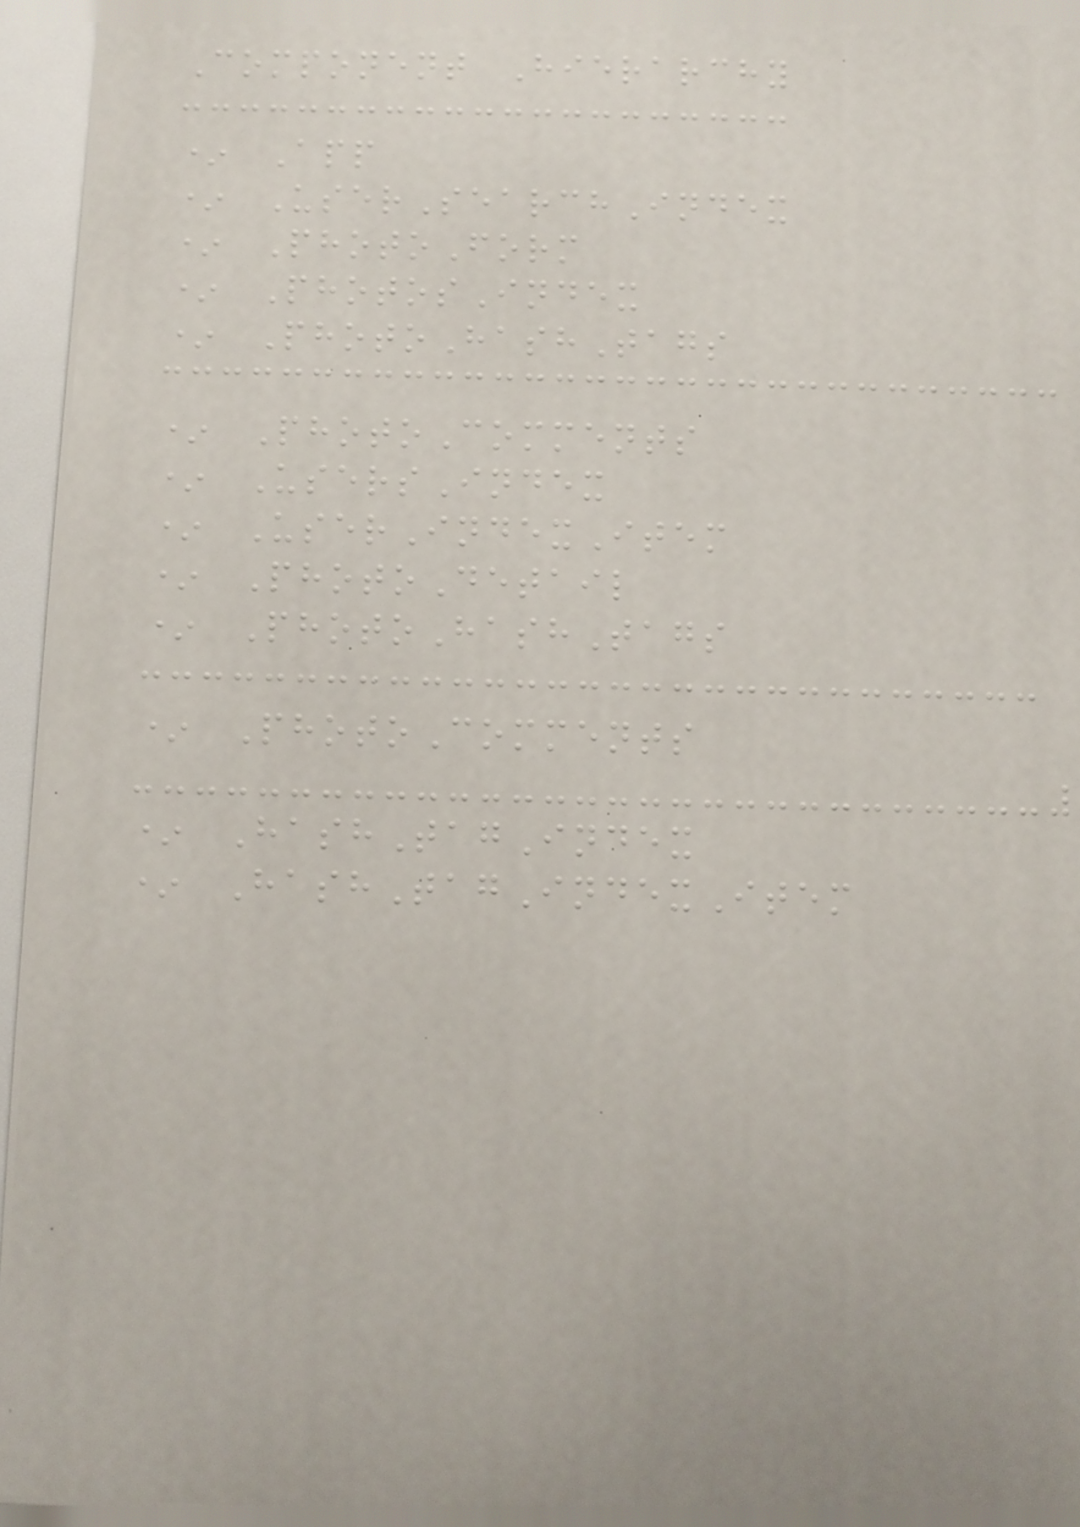Component Hierarchy
* App
* UserSearchIndex
* PhotoForm
* PhotosIndex
* PhotoHashTags
* PhotoComments
* UsersIndex
* UserIndexItem
* PhotoDetail
* PhotoHashTags
* PhotoComments
* HashTagIndex
* HashTagIndexItem
